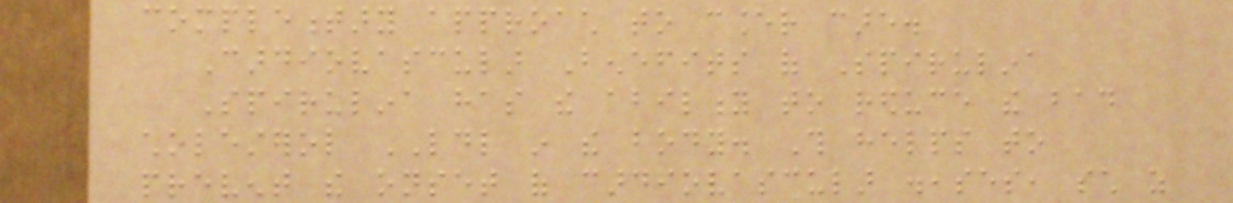complementary approach to cancer care.
Cardiovascular Benefits of Spirulina
Spirulina has the ability to reduce the bad
cholesterol LDL in the body. This helps to
prevent the onset of cardiovascular diseases, such as
